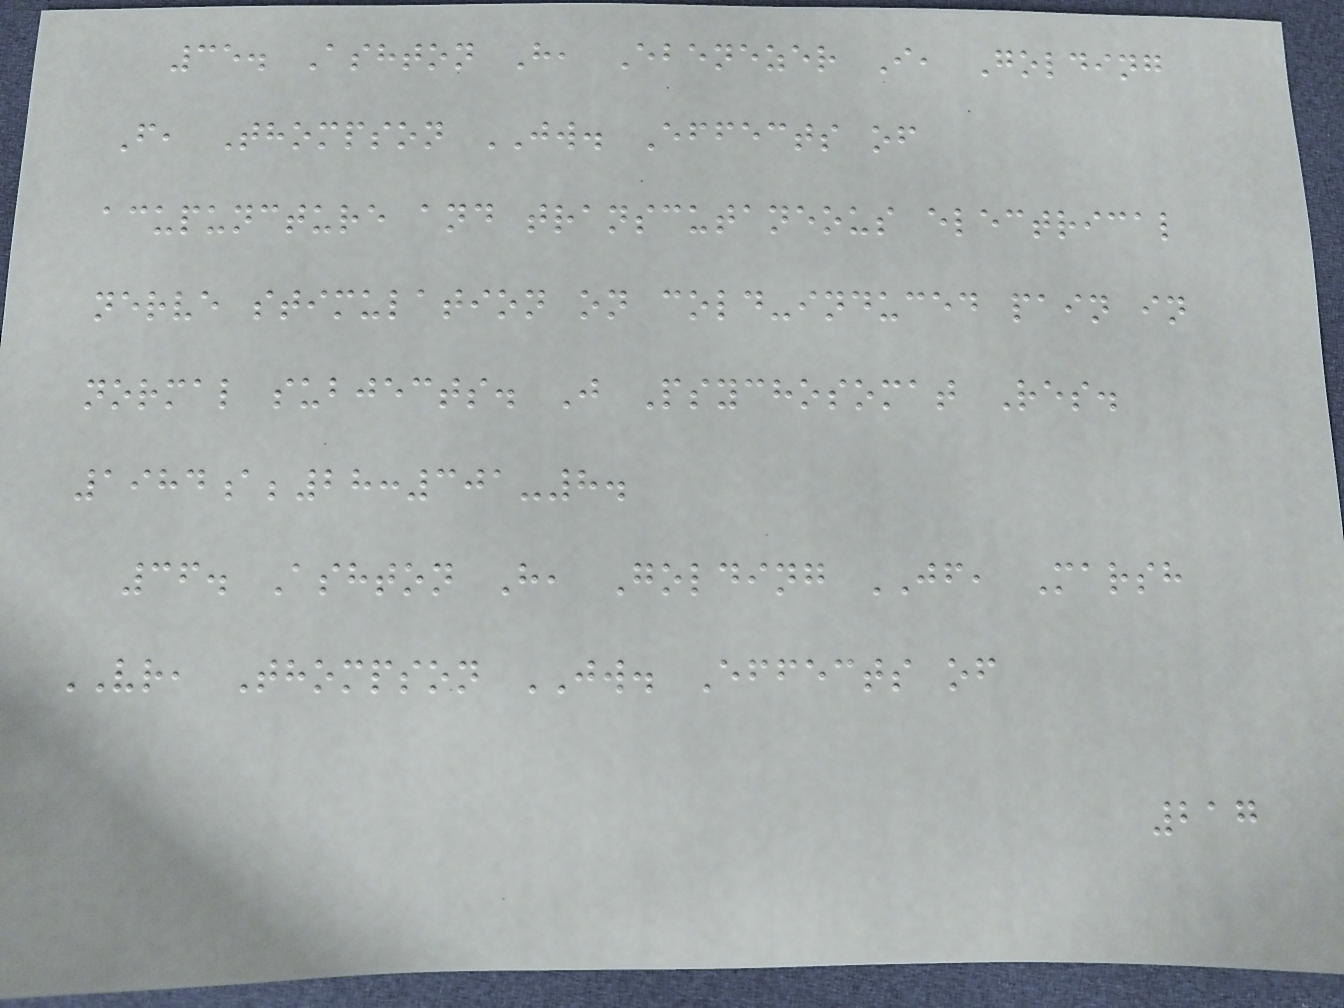35. Ashton H, Ebenezer I, Golding
F, Thompson JW. Effects of
acupuncture and transcutaneous electrical
nerve stimulation on cold-induced pain in
normal subjects. J Psychosomat Res.
1984a;28:301-8.
36. Ashton H, Golding JF, Marsh
VR, Thompson JW. Effects of
217
